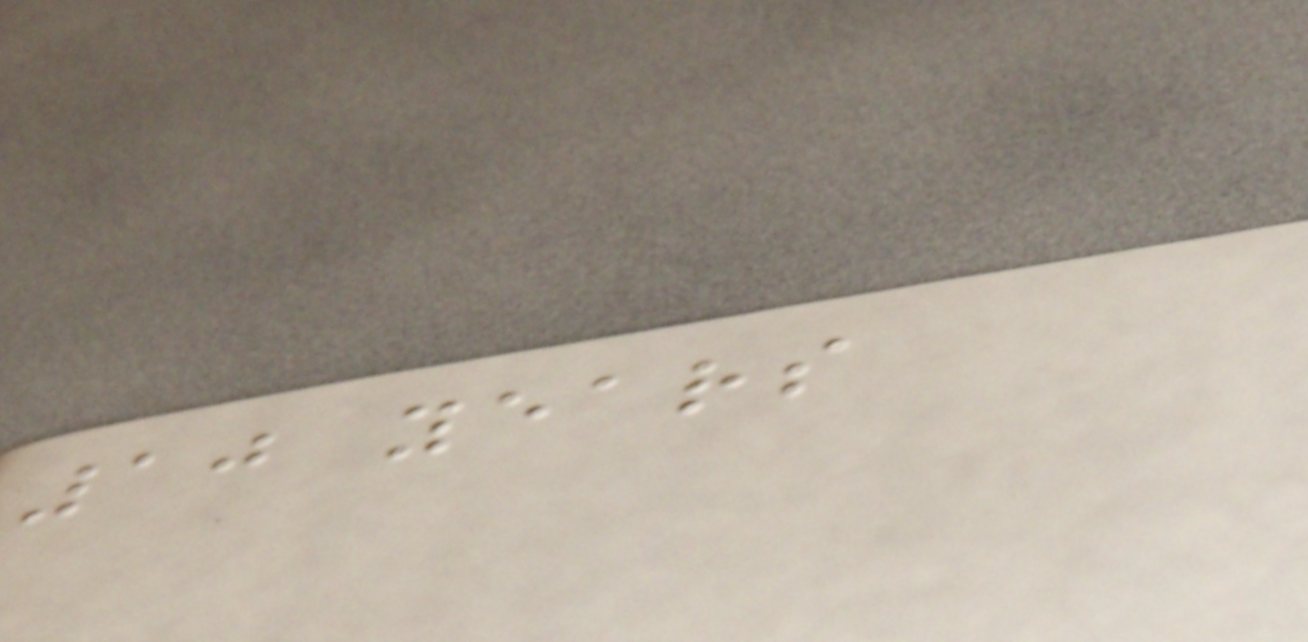10 years
